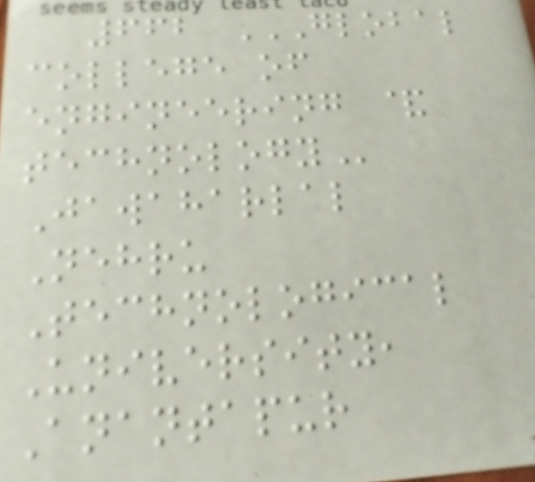662 GLOBAL
COLLEGE OF
ENGINEERING &
TECHNOLOGY
Jawaharlal
Nehru
Technological
University,
Anantapur
